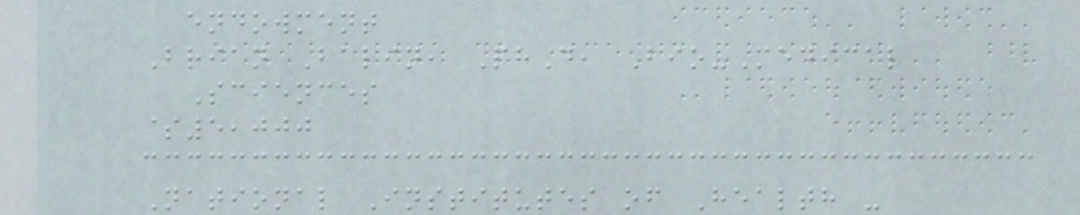endowment
Brian Balin, PhD, Bio-Medical
Sciences
$5,000
National Institutes of Health -
